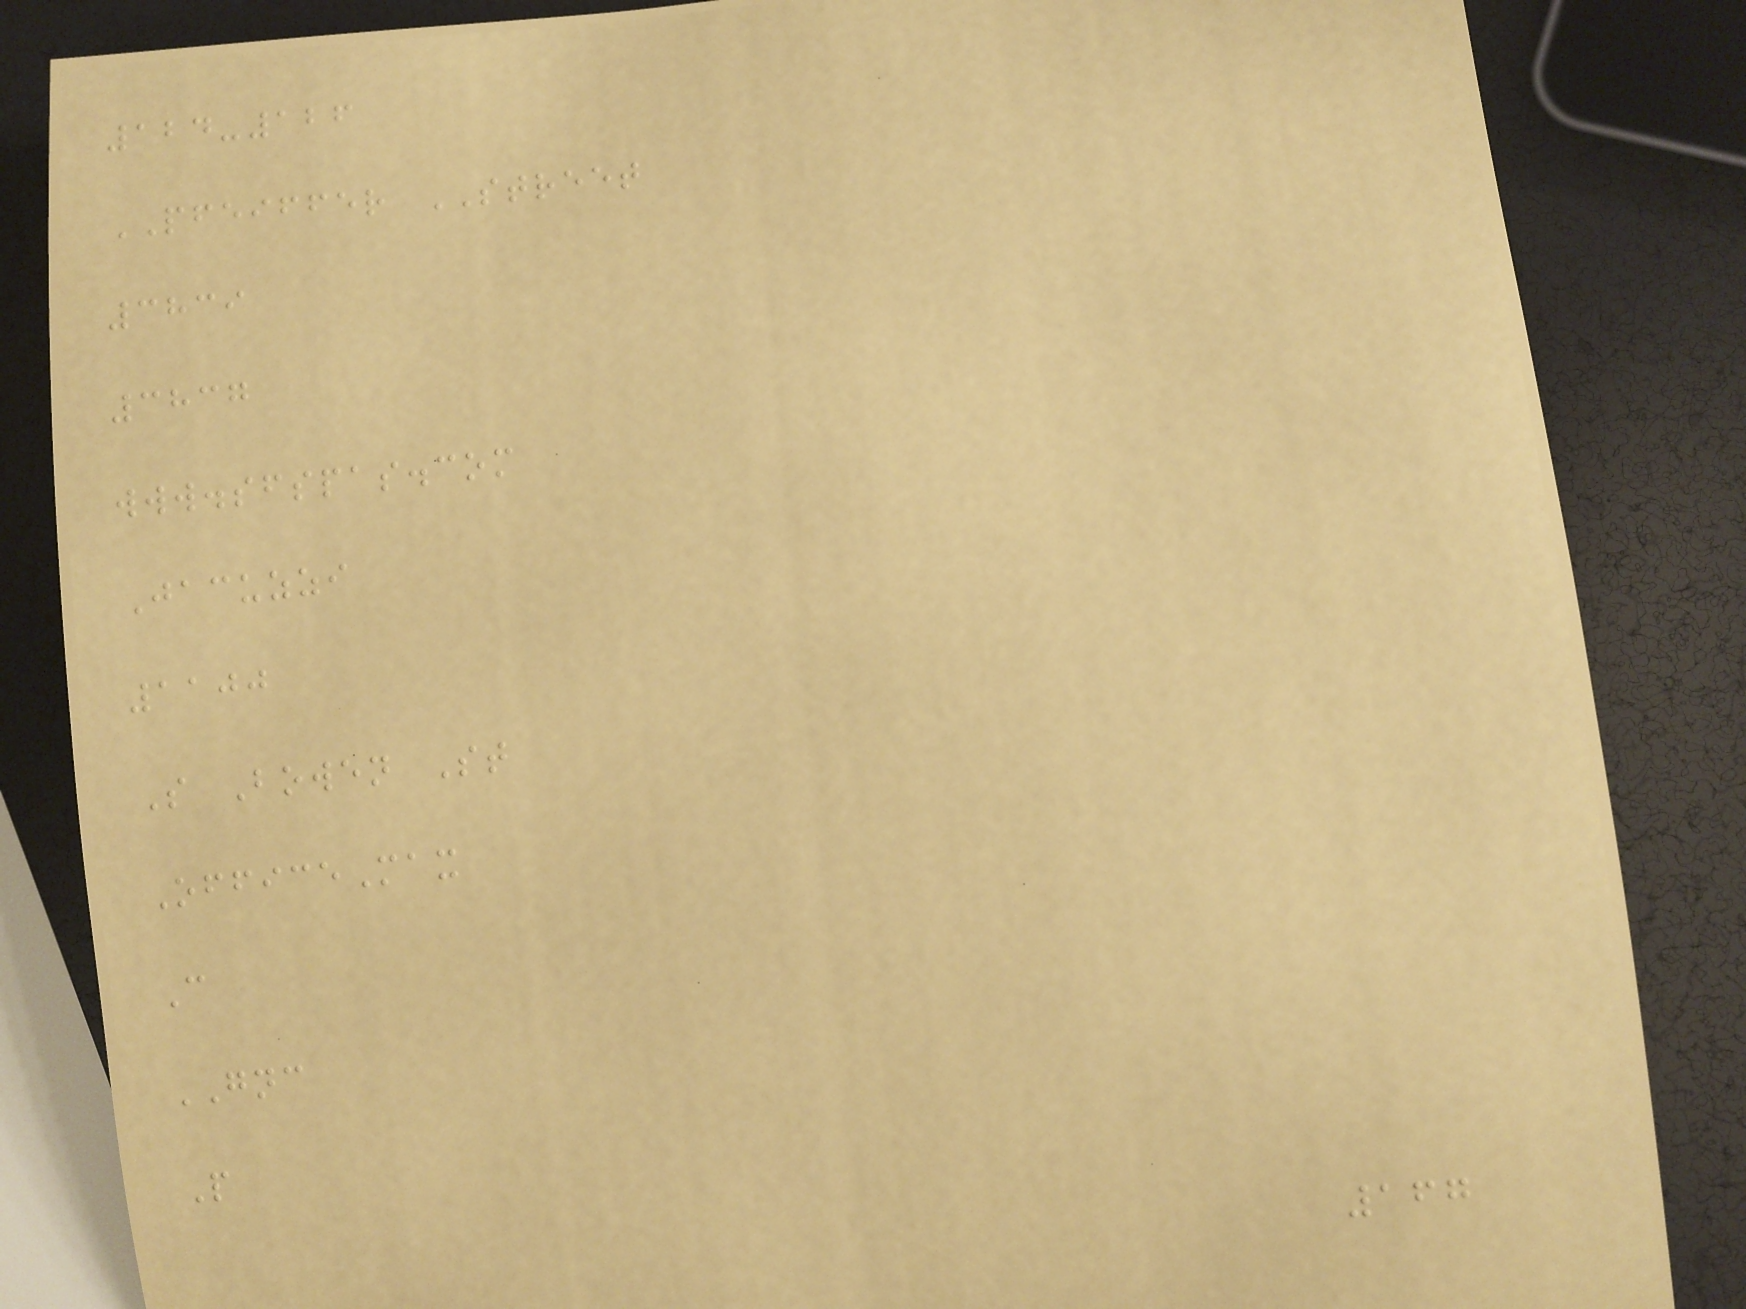124-126
PFEIFFER STREET
3839
3837
www.sfspas.com
Jacuzzi
1100
S Bowen St
OfficeMax
C
GNC
P
167
